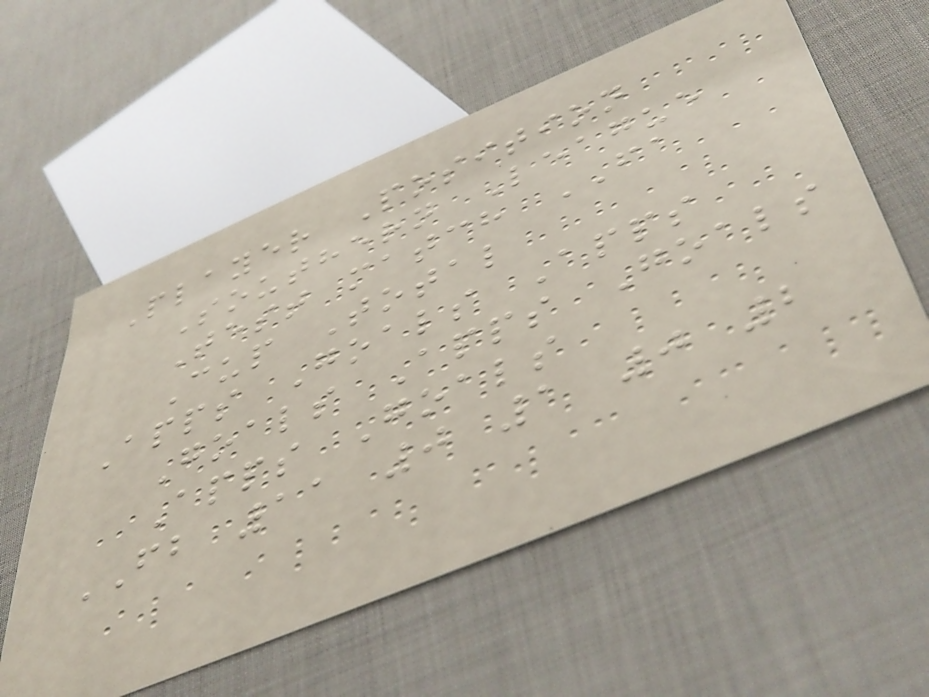Player Position
Southern League
Test match FA
Cup Total
Apps Goals Apps
Goals Apps Goals
Apps Goals
FB 11 0 1 0 2
